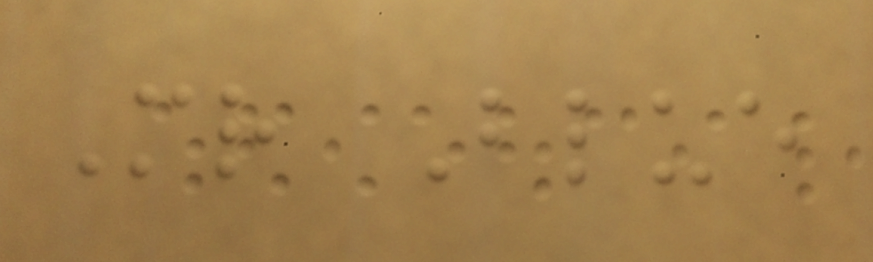Mr Blue
